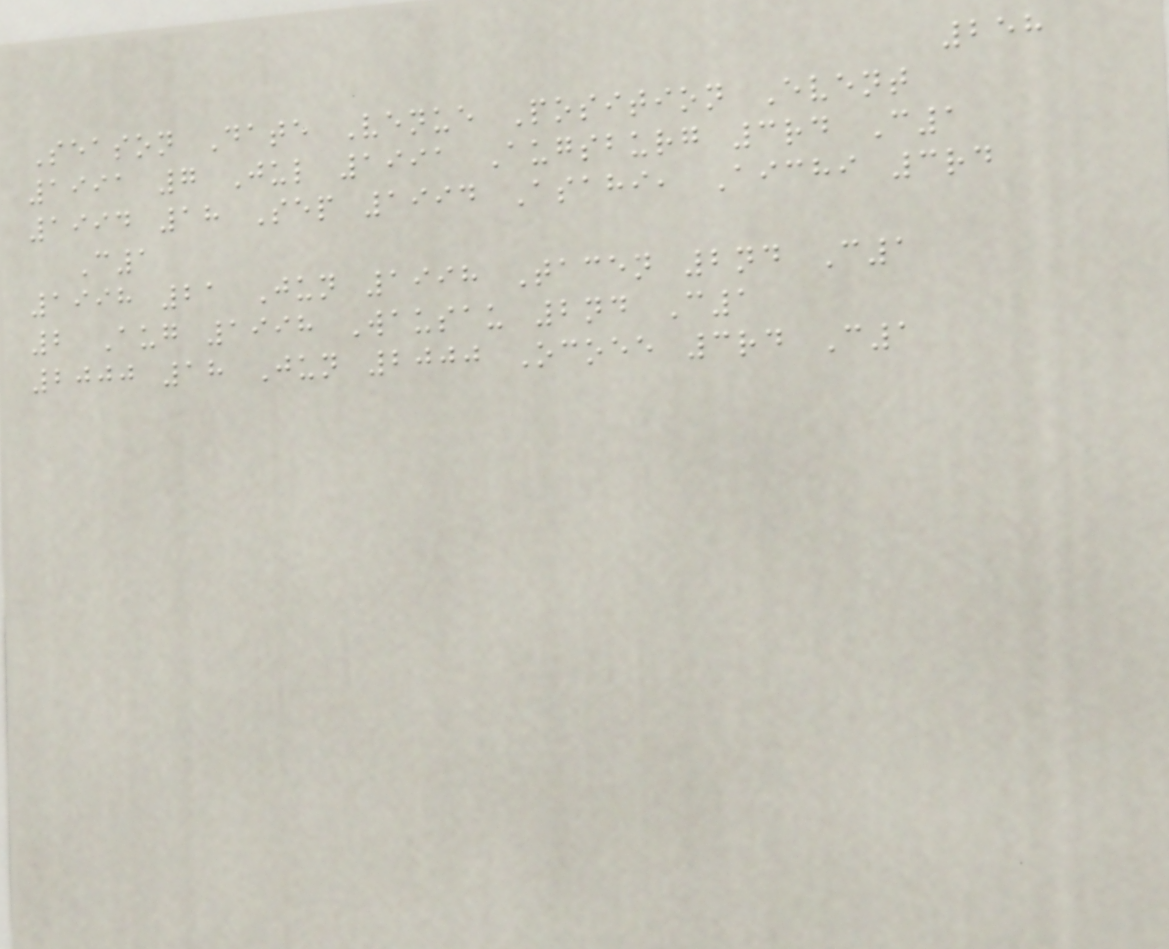258
Season Date Venue Position Event
1991 7 Jul 1991 Augsburg 3rd C1
1994 18 Sep 1994 Asahi, Aichi 3rd
C1
1998 21 Jun 1998 Tacen 2nd C1
2 Aug 1998 Wausau 2nd C1
2000 18 Jun 2000 Ocoee 3rd C1
